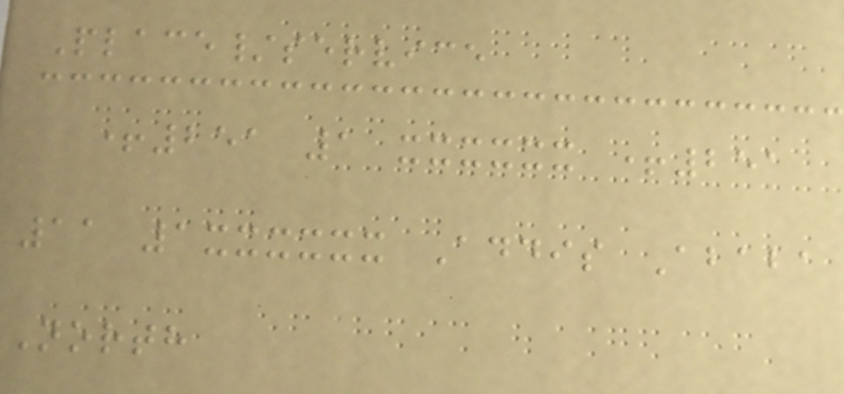Place/service
+251 1 xxxxxx +251
11 1xxxxxx Addis Ababa
North
